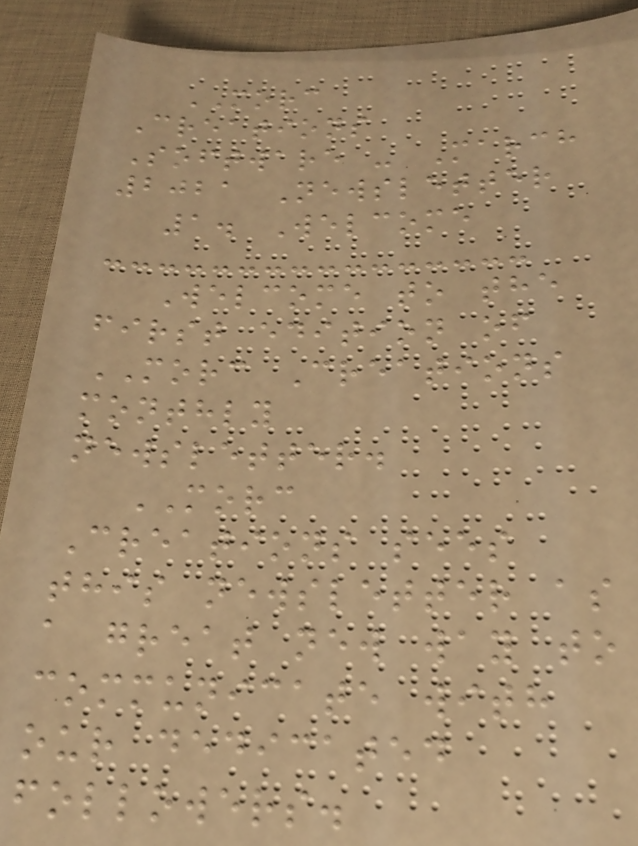MORC
Creations
Software - March
2021 Newsletter
1. Welcome
Welcome to the
first edition of
MORC Creations
monthly
newsletter.
MORC
Creations sees
this newsletter as
a great new way to
communicate with
our dedicated
followers.
